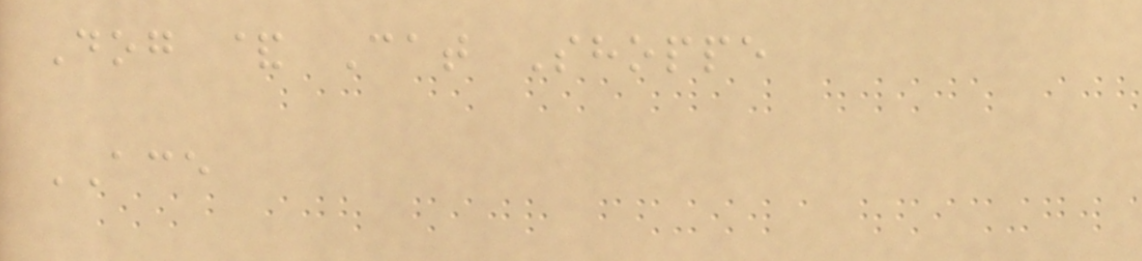Dog & Cat Shoppe
ACE
